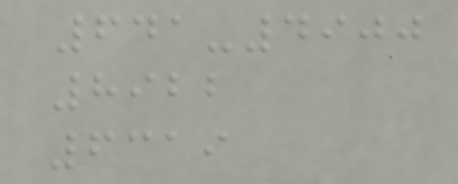641-4900
8922
6319
